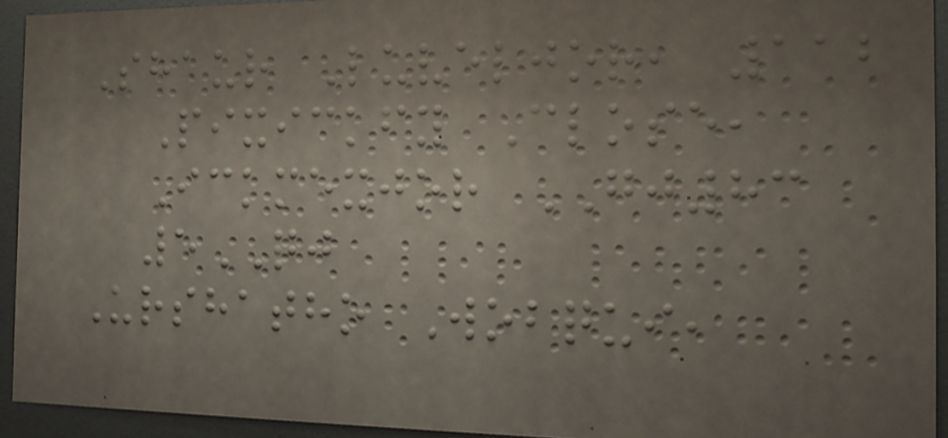Shaur Luveljor, 112
Pixickfy Close,
Ickmexjor GJ83
5QJ
Urshatho Wobqui,
